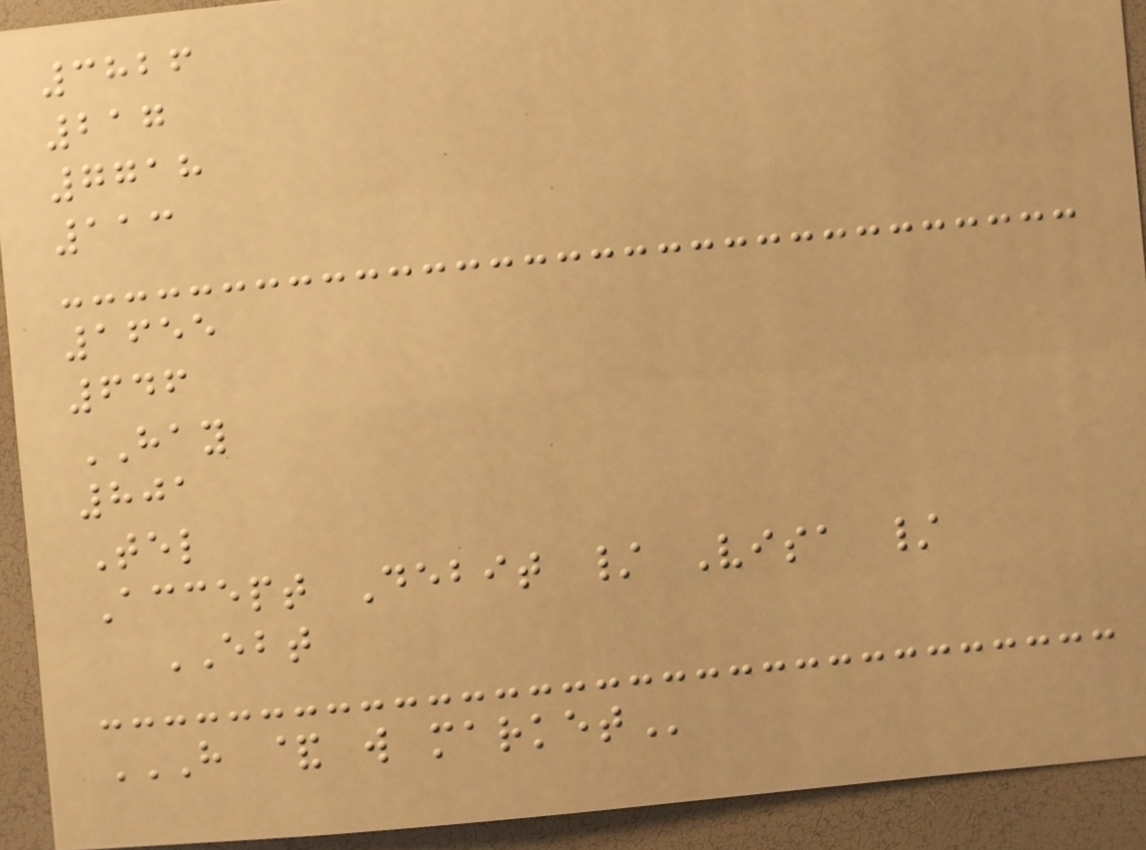3826
217
7718
113
1655
646
HAY
801
Tel
Accept Debit / Visa /
EBT
H & W MARKET
